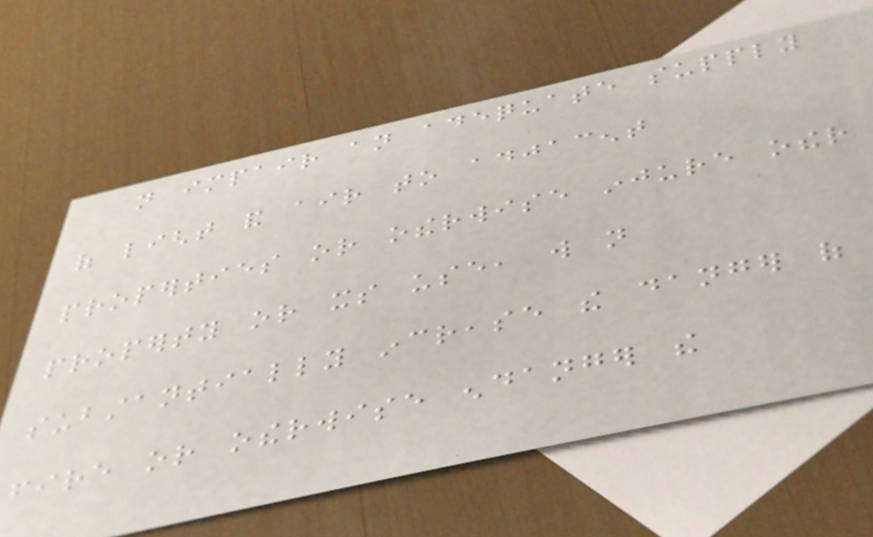not impair an adequate supply
of light and air to adjacent
properties or otherwise injure other
property or its use, will not
substantially increase the danger of
fire or otherwise endanger the
